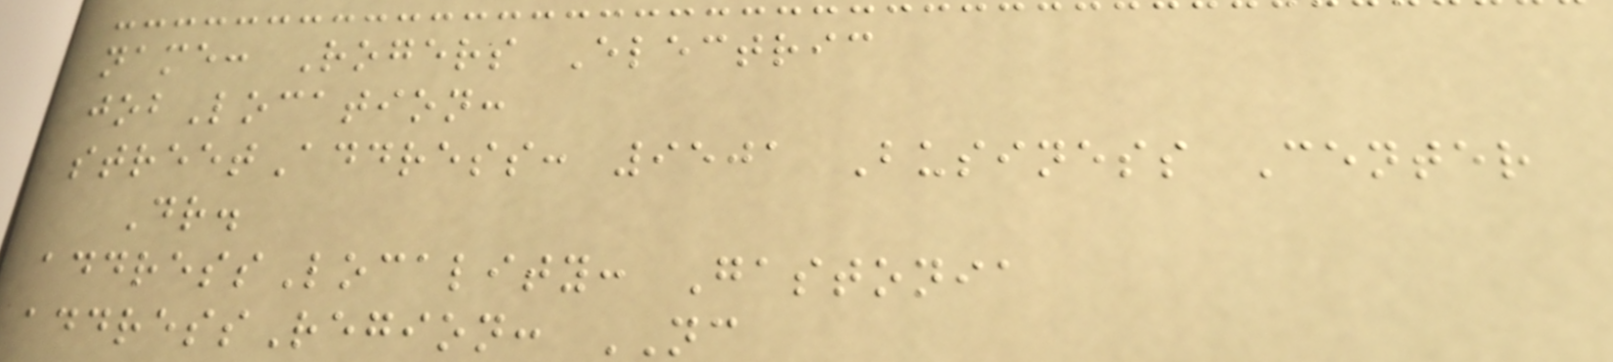name: Rogers Electric
jobLocation:
streetAddress: 9501 Business Center
Dr.
addressLocality: Gastonia
addressRegion: NC
